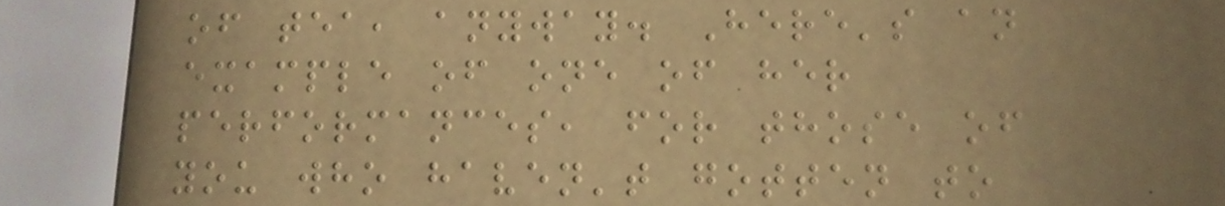of tea, anyway. Here's an
example of one of her
performances, for those of
you who haven't gotten to
